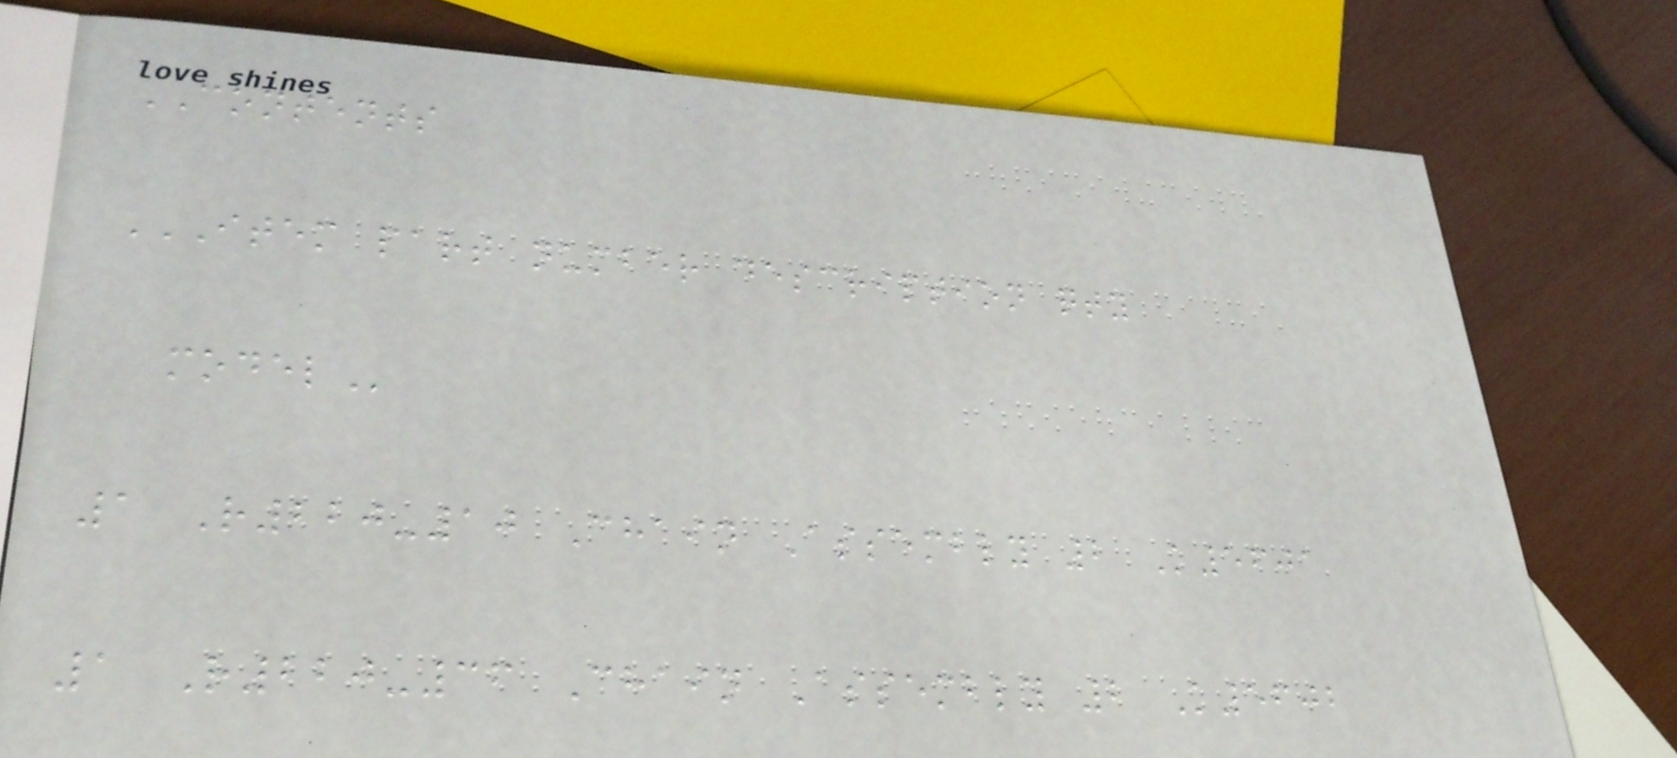CONTENTS
ITEM PART NUMBER DESCRIPTION QTY
MODEL
1 R220-10 Chain Assembly 2 K5601
1 R220-36 Chain Assembly 2 K5602
